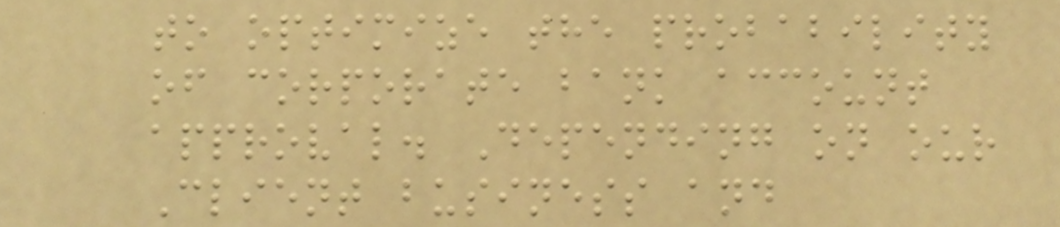to optimize the probability
of corporate bank account
approval. Depending on our
Client business and
